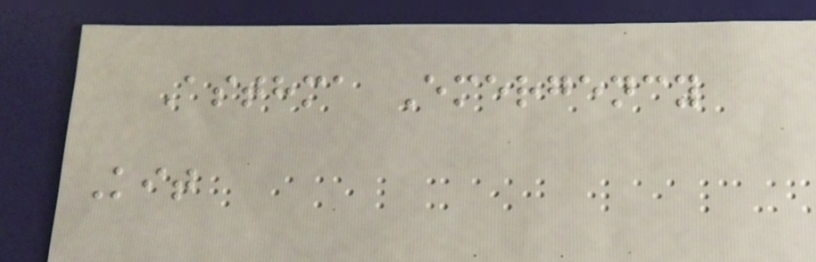Asthma Emergency
Kit
